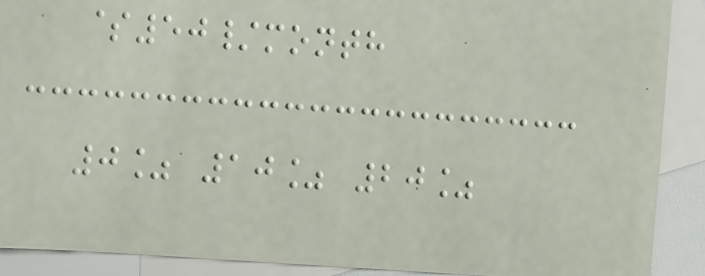$50/month
0% 10% 20%
